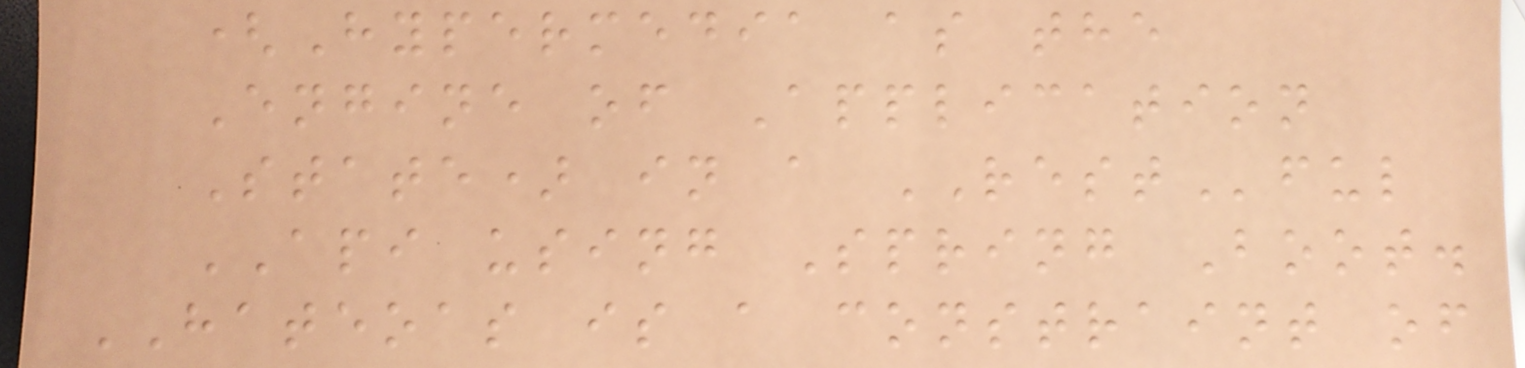(Hypermedia as the
Engine of Application
State) in a RESTful
API using Spring Boot.
HATEOAS is a constraint of
